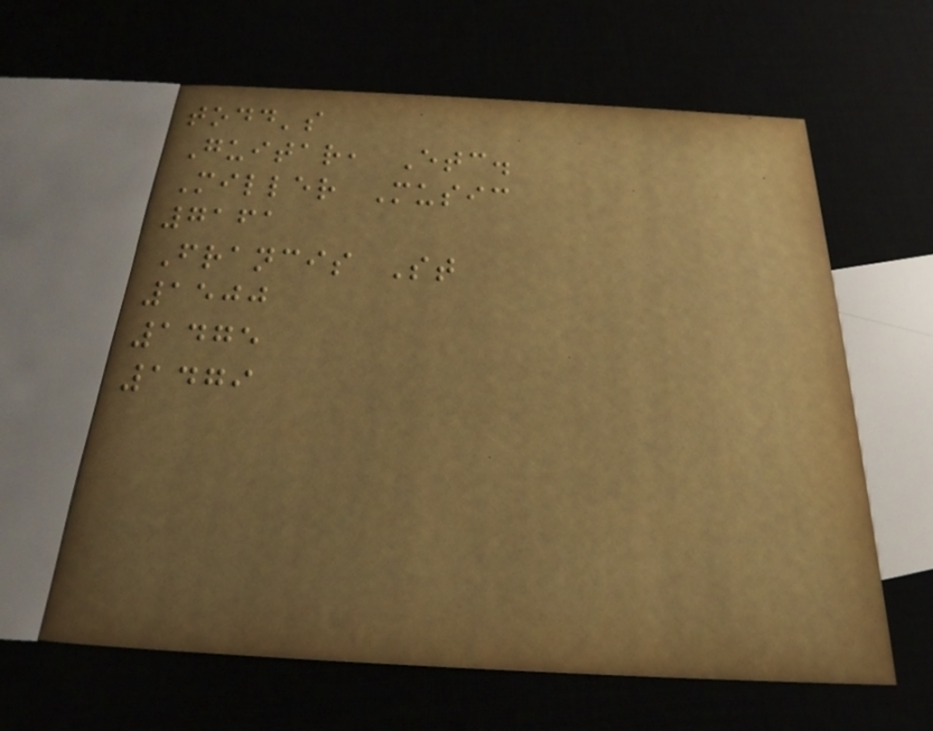todd's
Guitar, Etc.
Miller Music
7161
Francis St
1500
1475
1479
